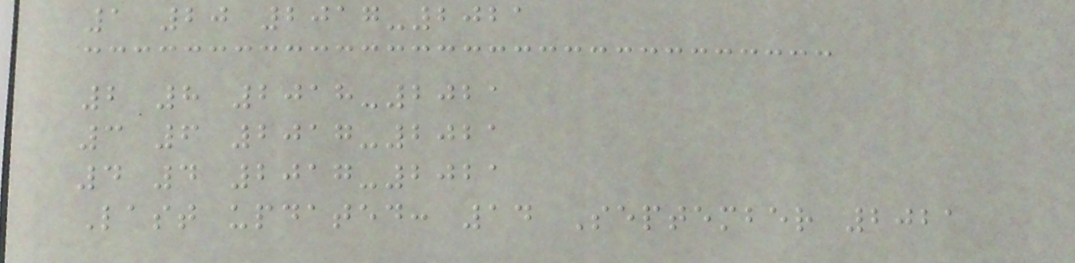1 20 2017-2021
2 8 2018-2021
3 6 2017-2021
4 4 2017-2021
Last updated: 14 September 2021
